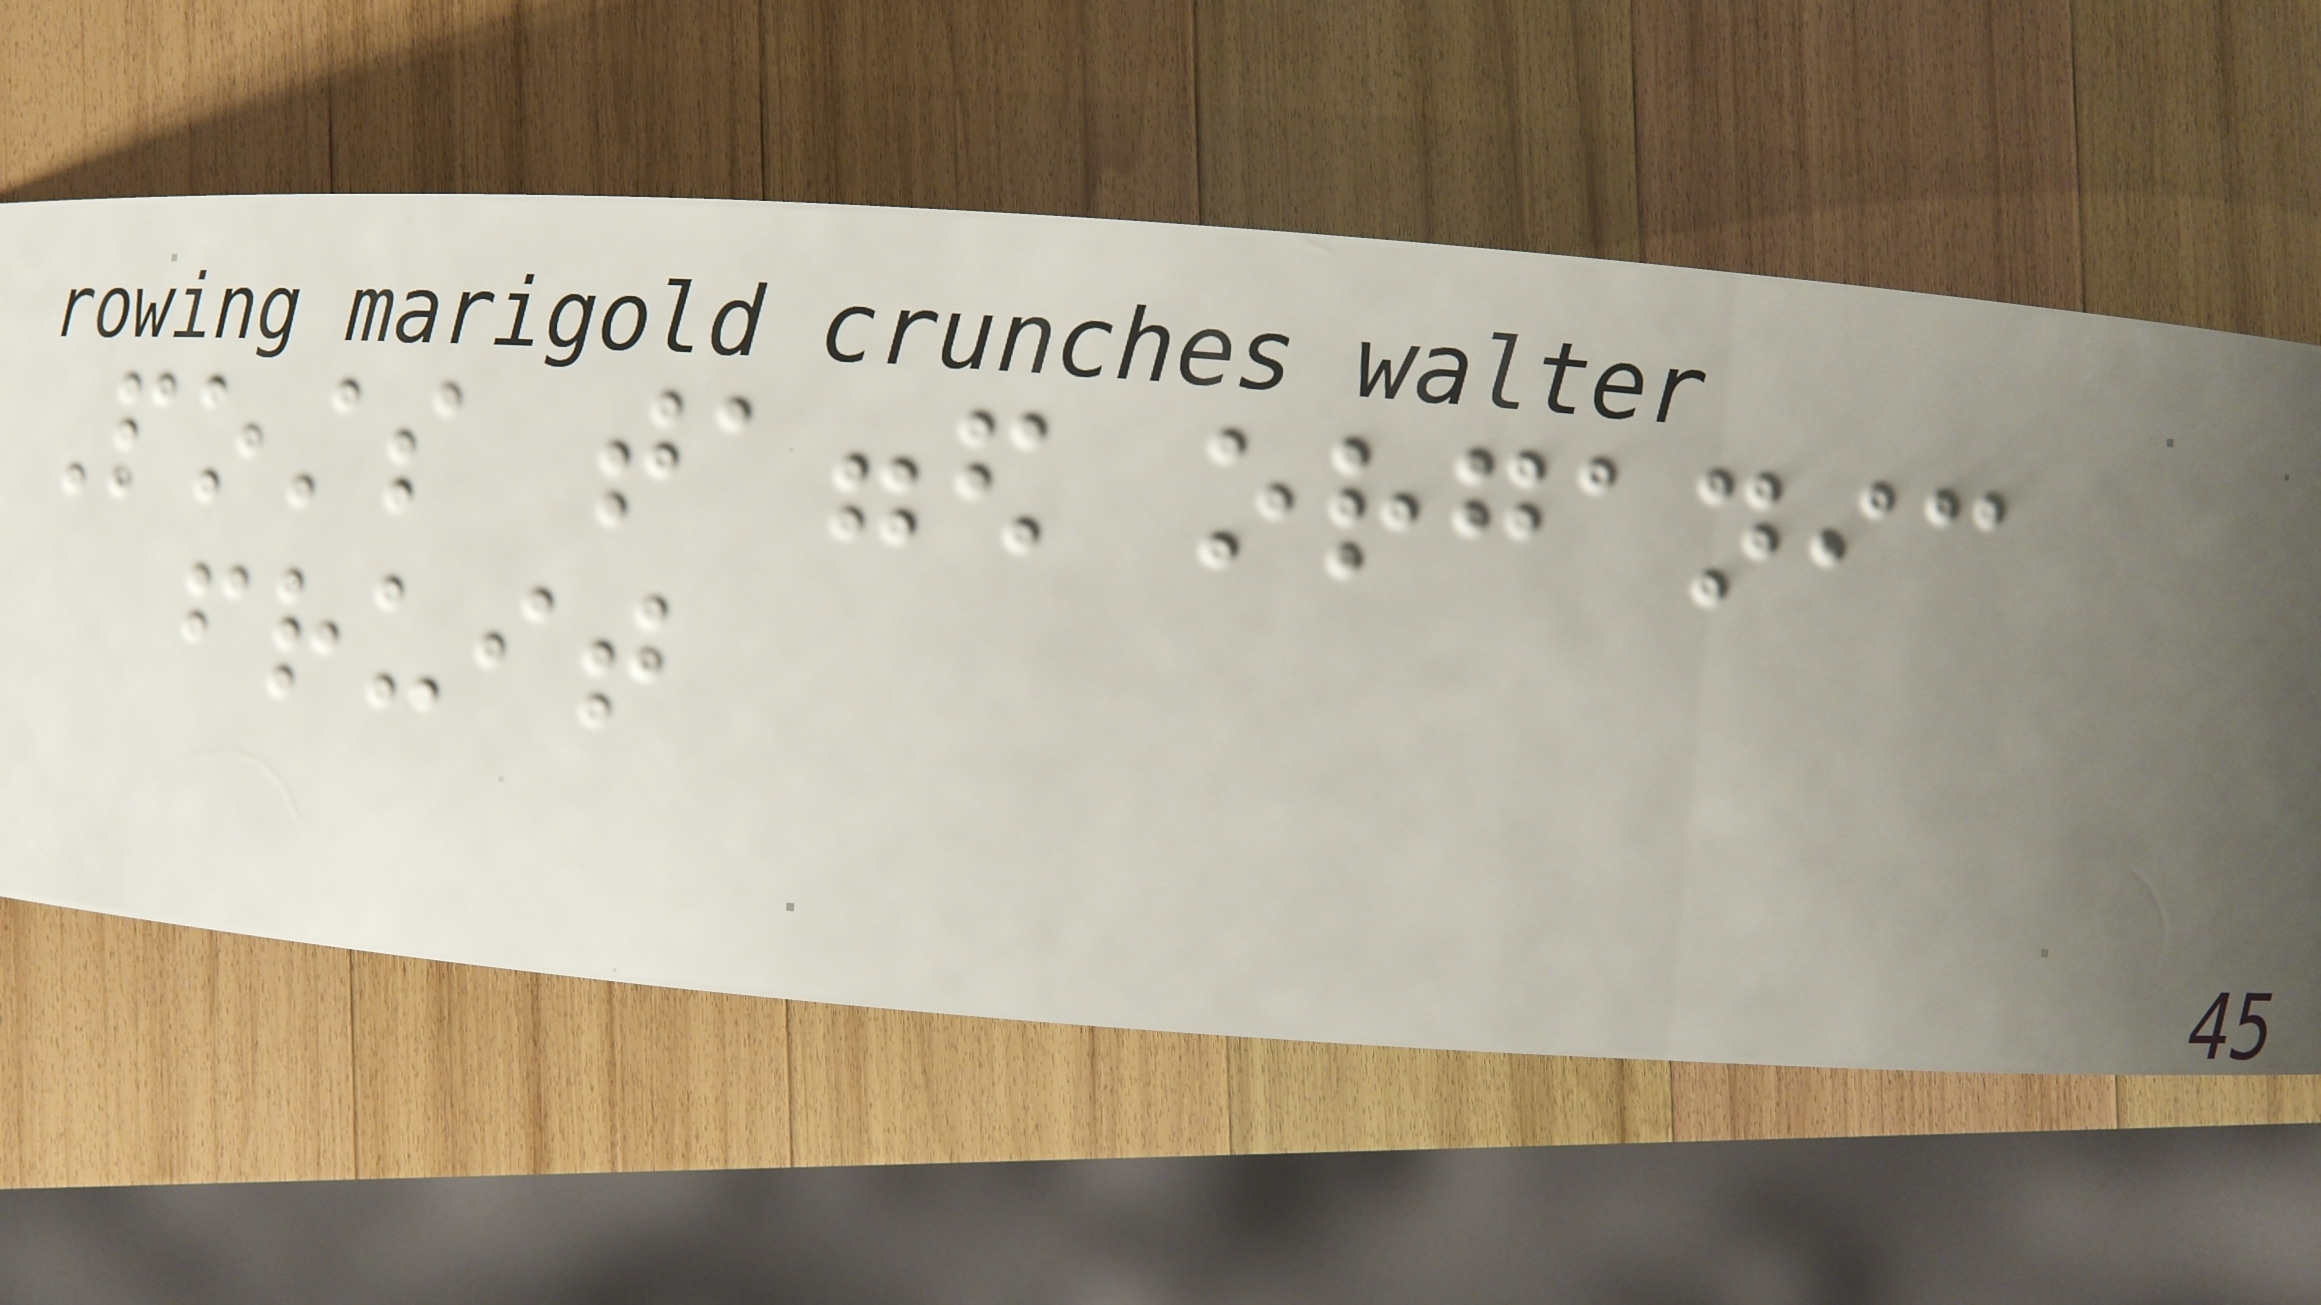Posts tagged organic
fruit
